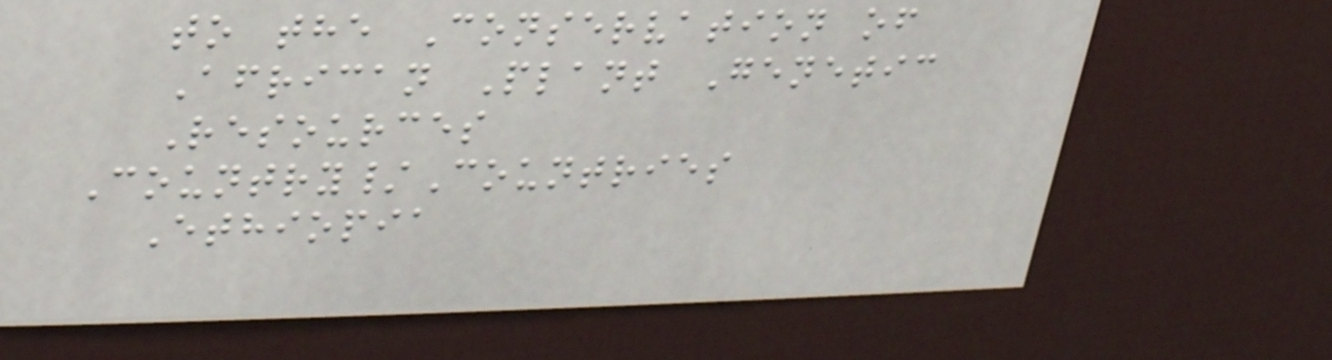to the Conservation of
African Plant Genetic
Resources
Country/Countries
Ethiopia
